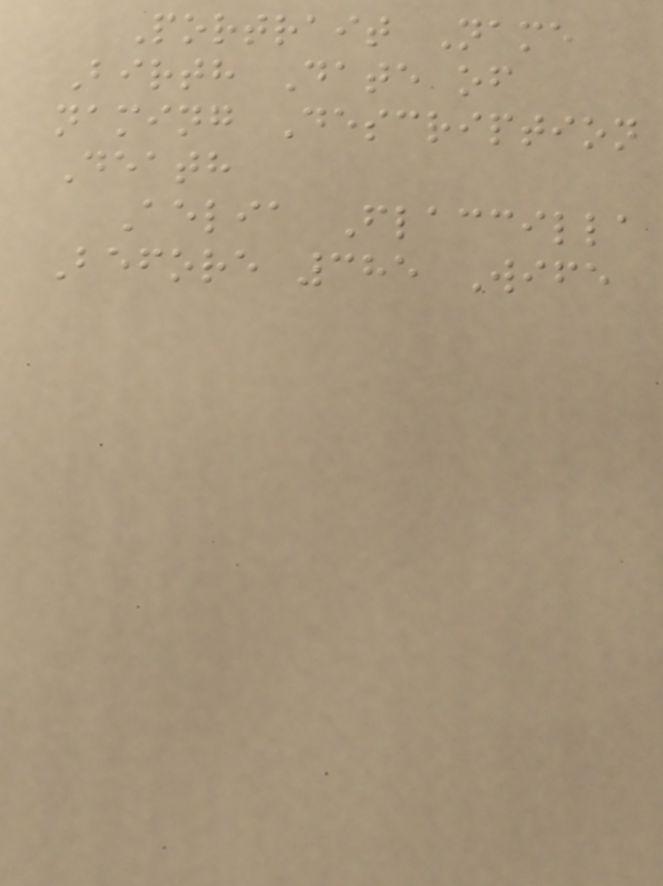Portrait Name
Birth Date of
naming Description
Death
Aelia Flaccilla
Before 385 Wife
